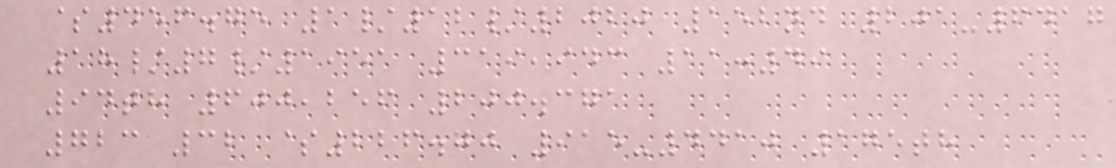$456.75 1/12/2020 152nd 201-6417
18/7/1951 319,943 11:49
94th 600,256 200.371
723 32 $226.70 915-4410 175th
